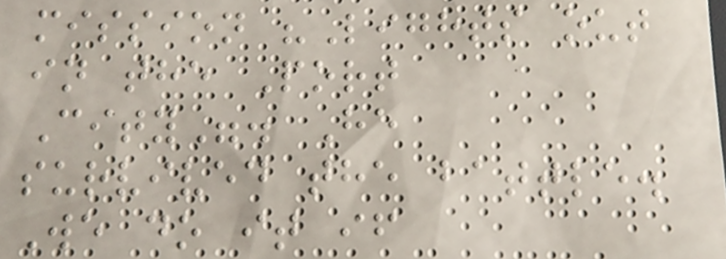mission "Lights out
in the Port
City". He
survived the battle.
We do it if
